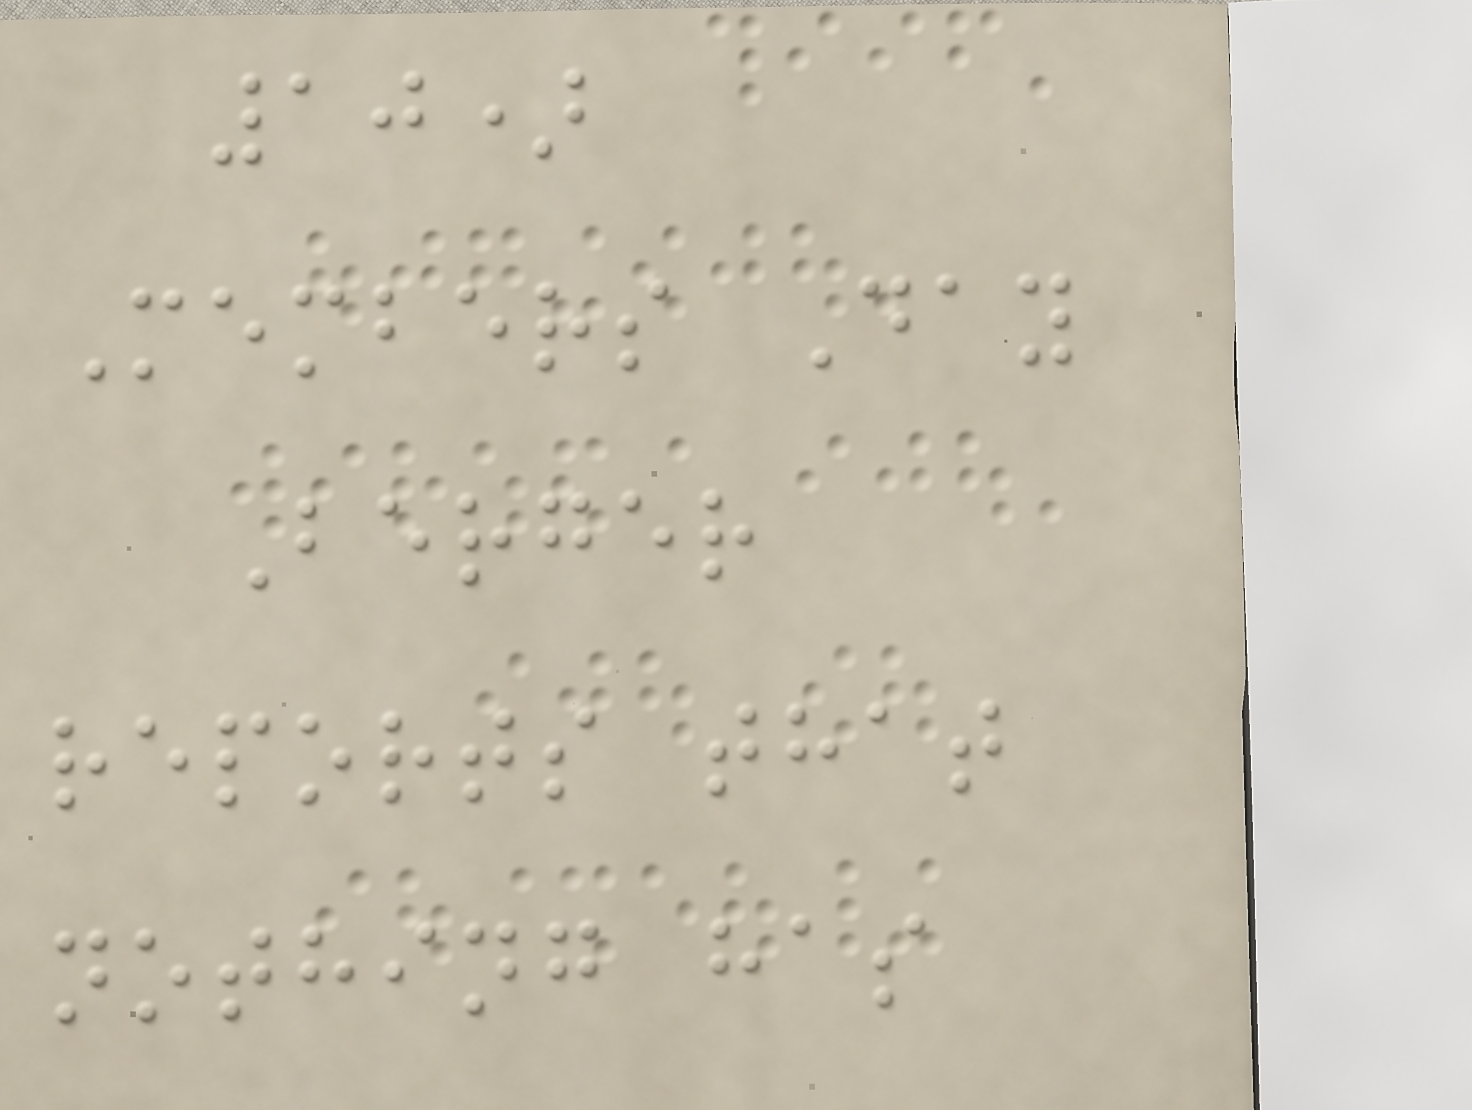10)
Members Day
Berger
reports that
nothing has
